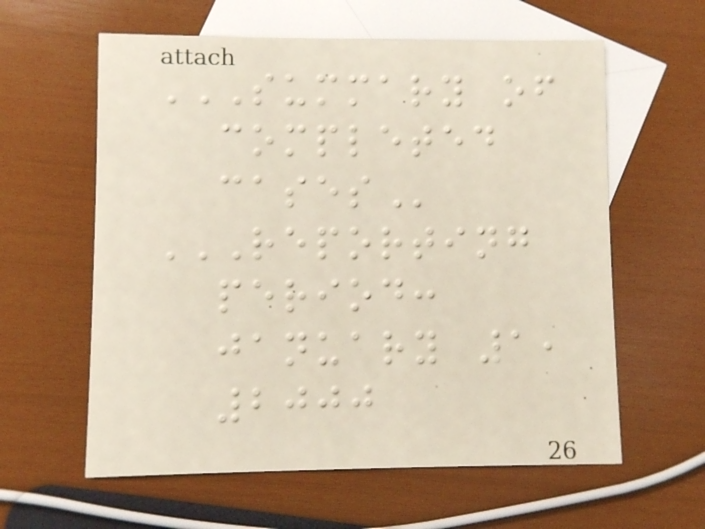SUMMARY OF
COMPLETED
CASES
REPORTING
PERIOD:
JANUARY 1,
2000
